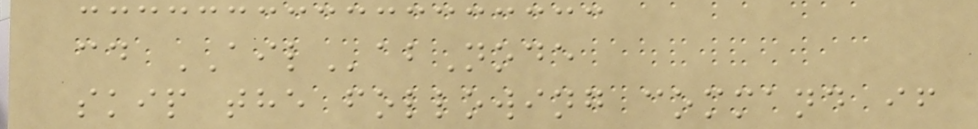cd AILabNode
skip the following command if
